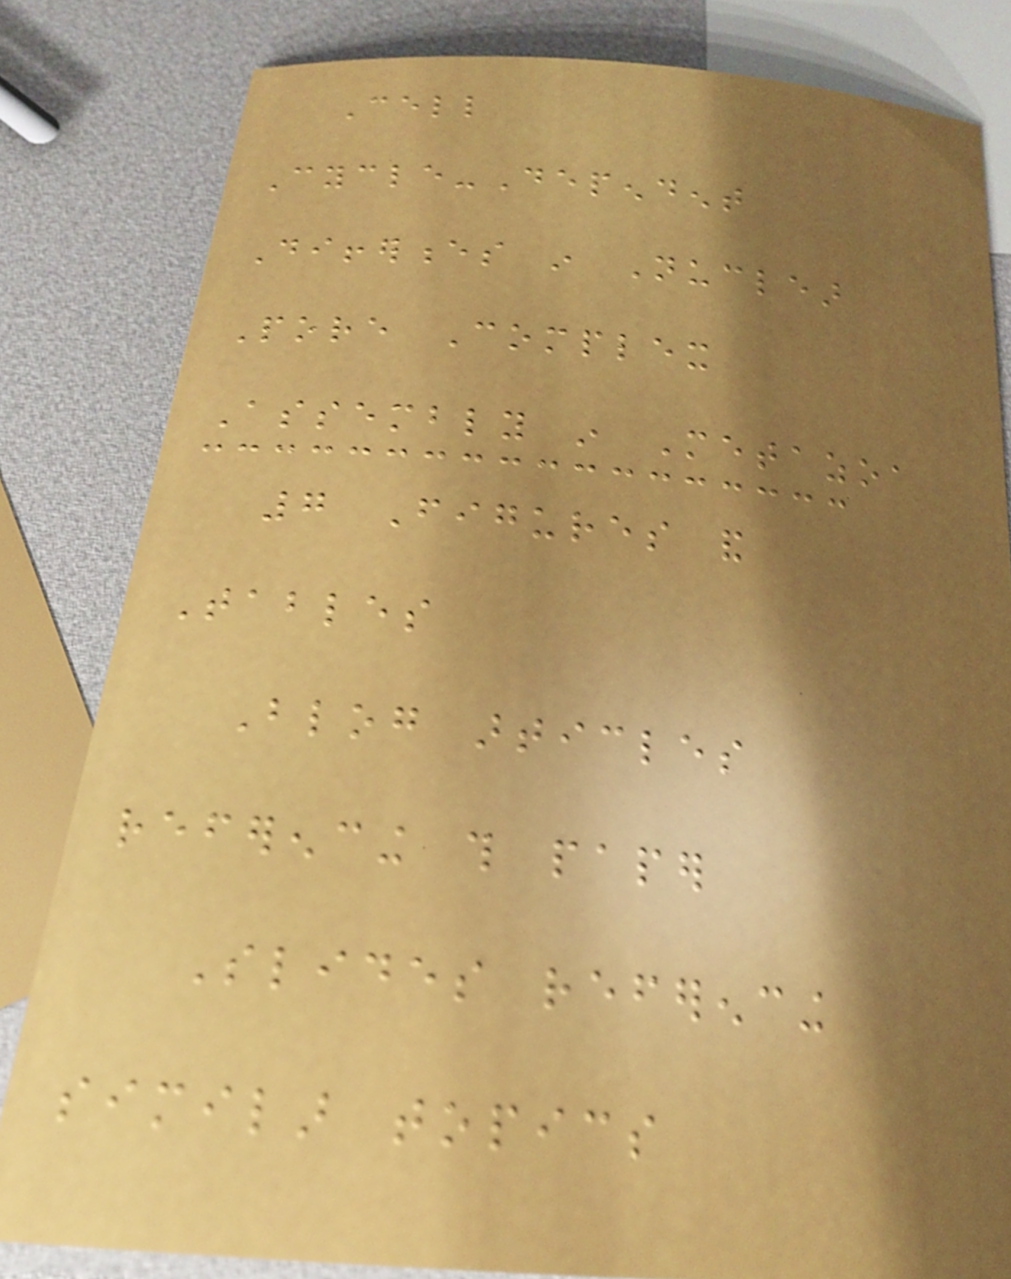Cell
Cycle-Dependent
Differences in Nuclear
Pore Complex
Assembly in Metazoa
7 Figures and
Tables
Blog articles
referencing this paper
Slides referencing
similar topics
